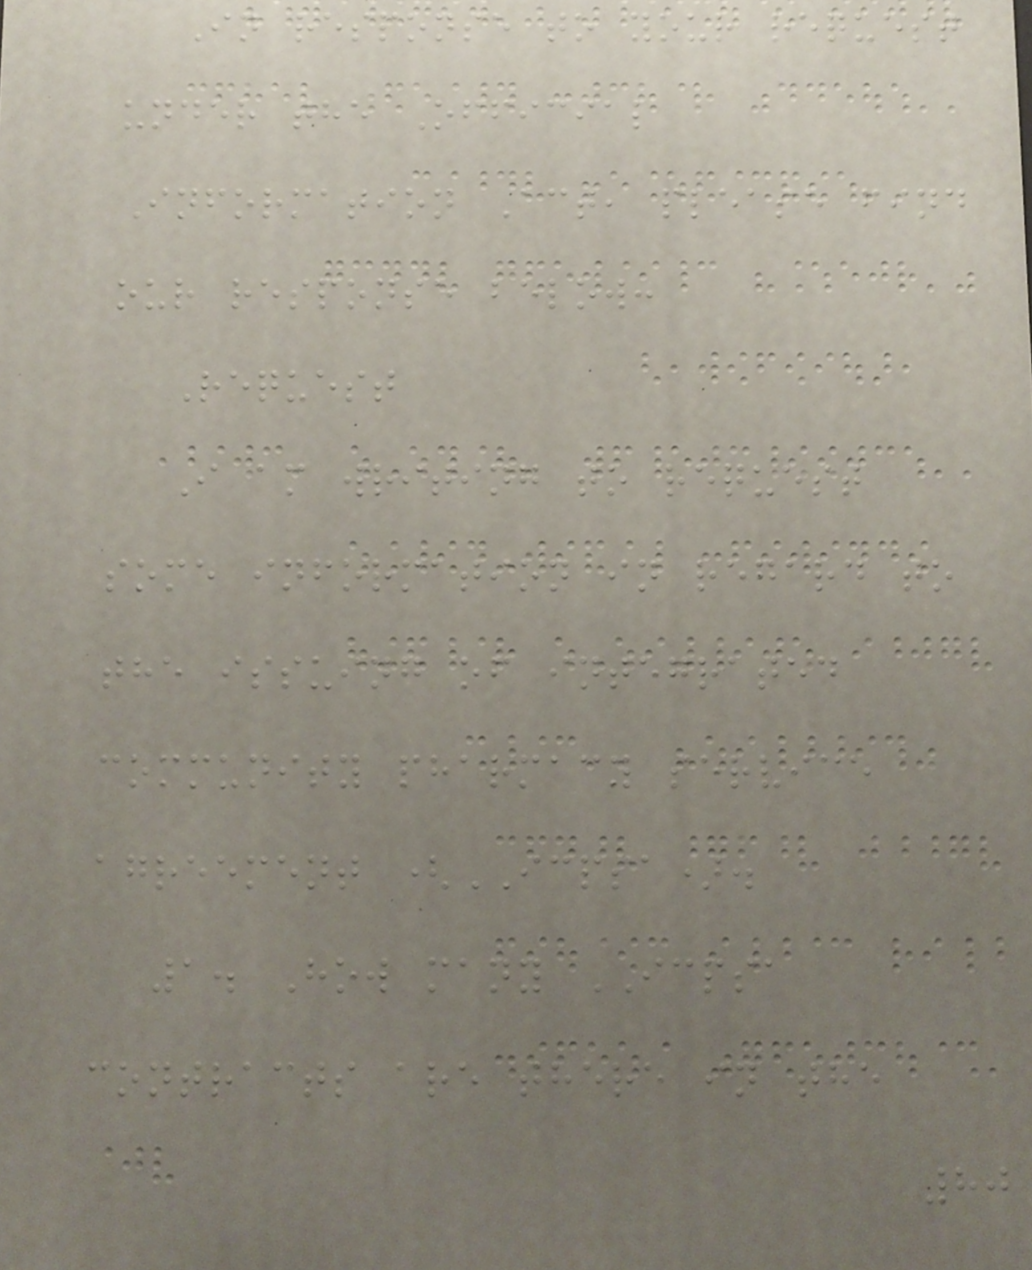In response to your request
under the Official
Information Act, please find
our response below:
Request
I am writing to request
some information in regard to
the issuing of integrated
community pharmacy service
agreement (ICPSA).
1. How many ICPSA
contracts are there in the
80
